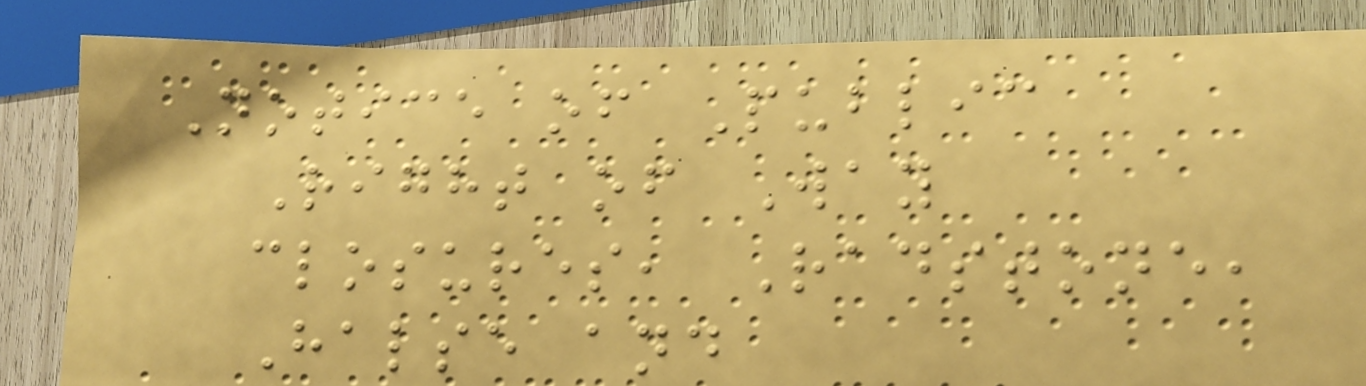Notice of Public
Right of Way
closures, Radstone,
Halse and
